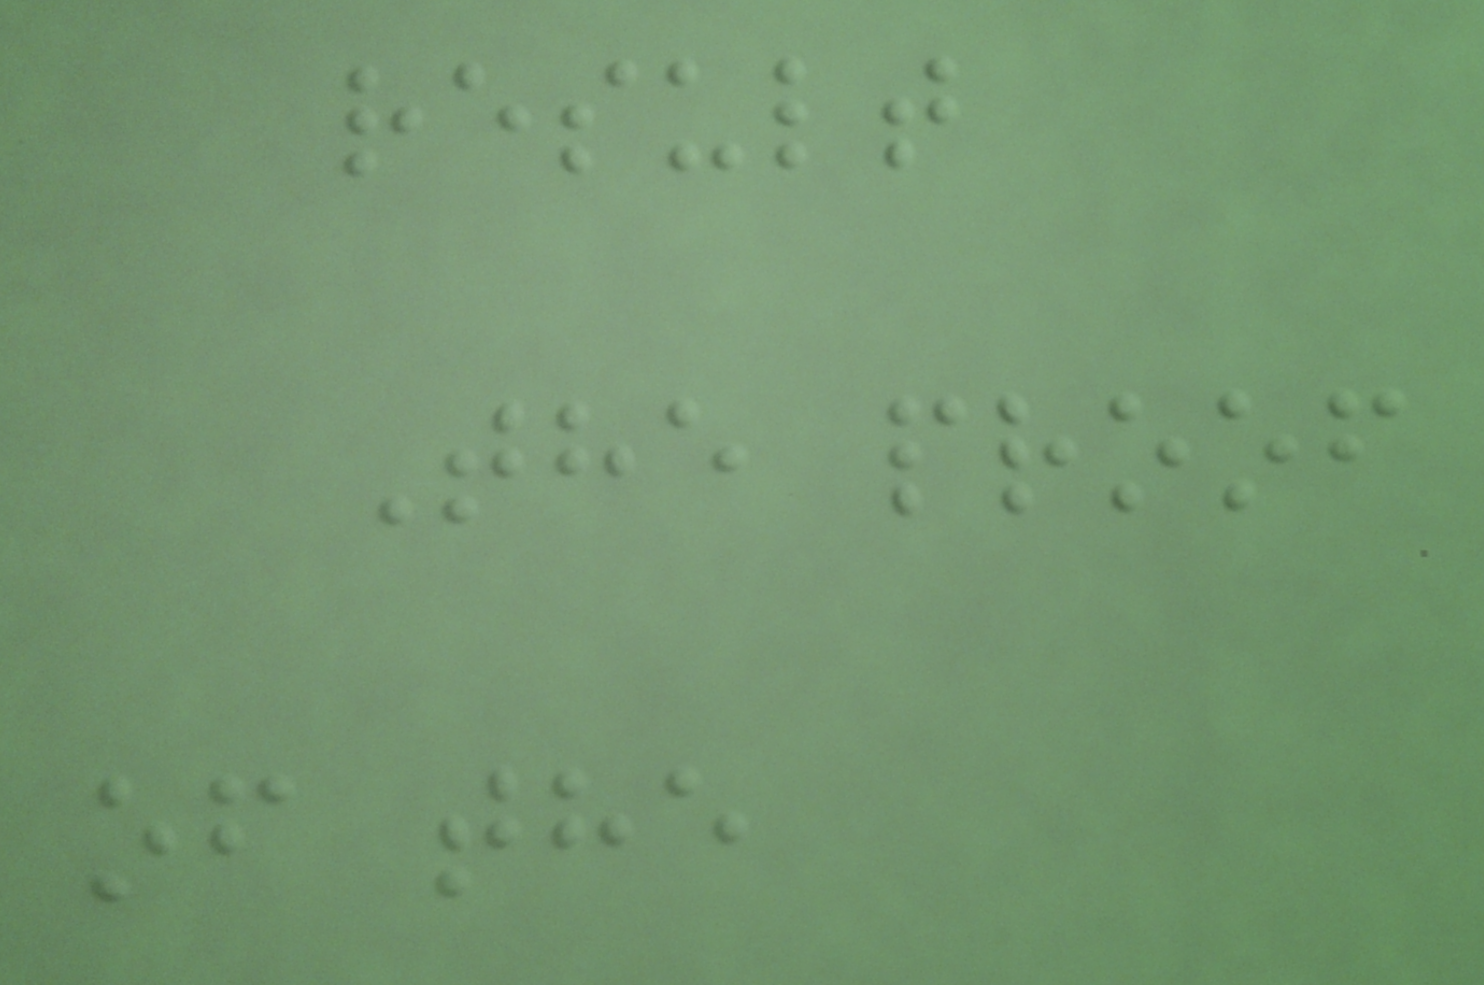result
The proof
of the
